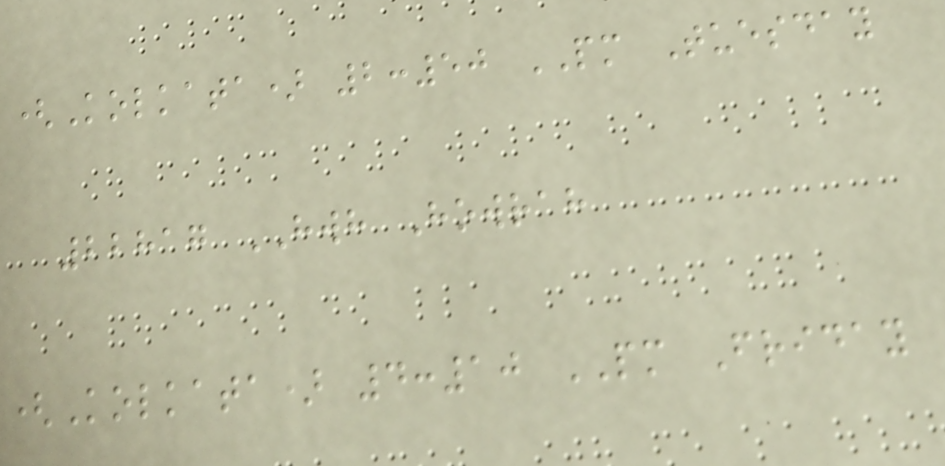(Kolkata) 2:50 PM Tuesday
22817 HWH Howrah
(Kolkata) 4:10 PM Friday
